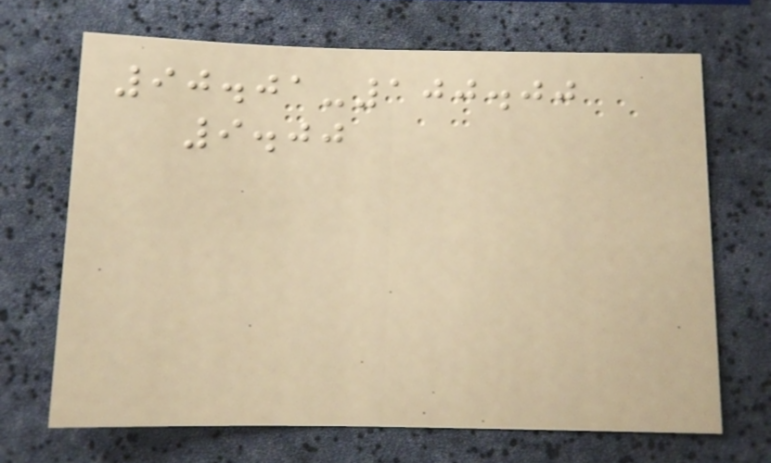90.01-100.00
9.00
